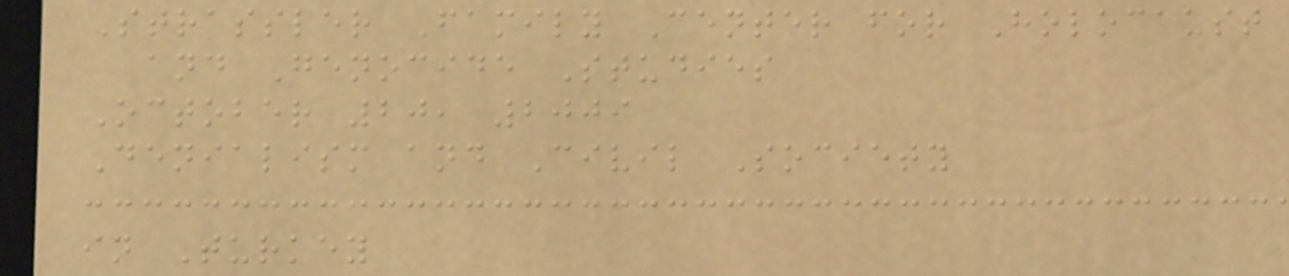Strassler Family Center for Holocaust
and Genocide Studies
October 20, 2009
Denialism and Civil Society
in Turkey
